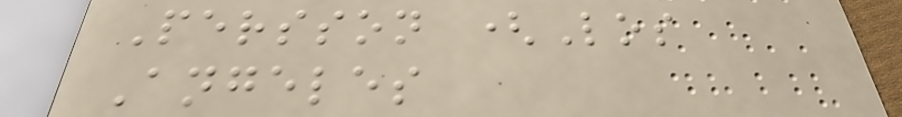Persson (Los
Angeles
